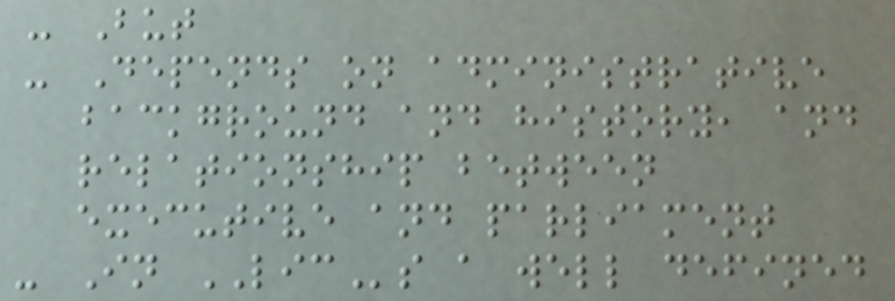- But
- Depends on administrative
background and history, and
relationship between
executive and parliament
- In LICs a well defined
